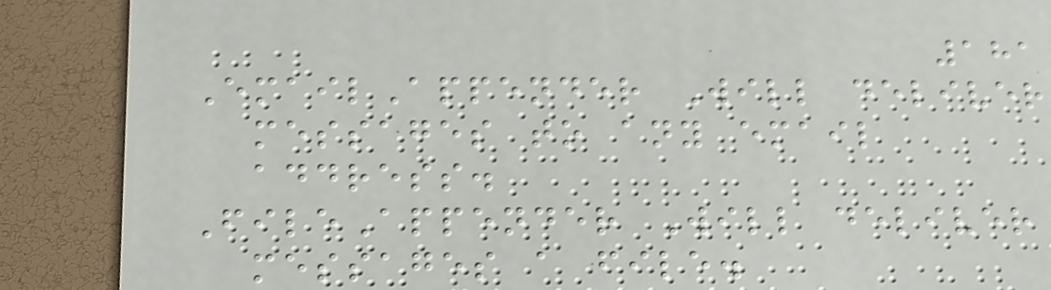181
EmailAppender Will deliver
messages to any email
address.
FileAppender Will deliver
messages a file.
